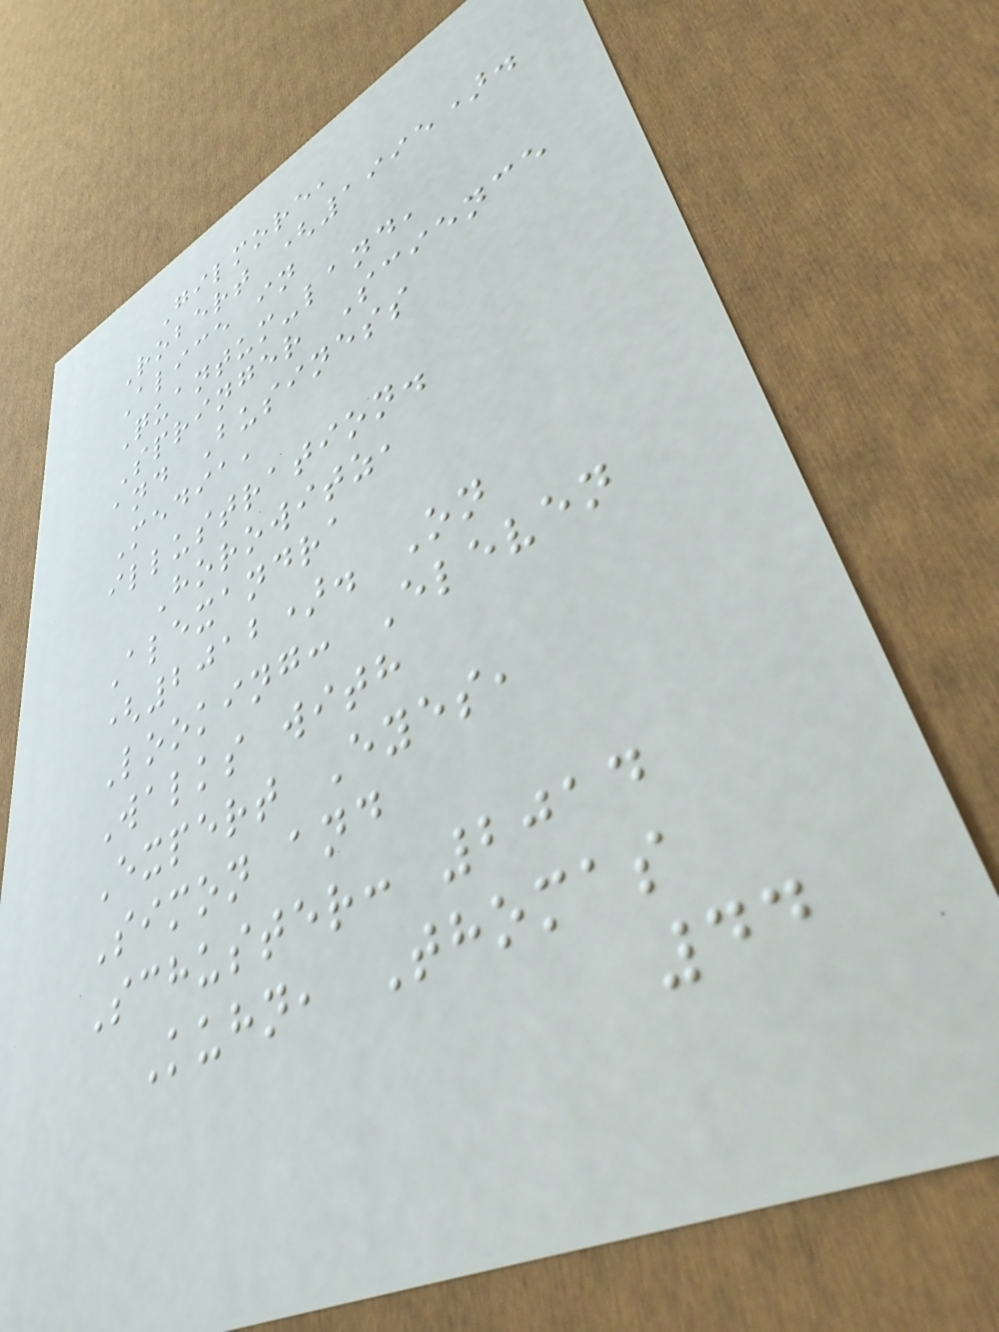Gilmore,
Robert (1995).
Alice in
Quantum-land,
Springer Science
and Business
Media,
illustration.
Horowitz,
Alexandra
(2012). On
Looking: Eleven
Walks with
Expert Eyes,
Simon and
Schuster: 2014
Kuhn, Thomas
44
